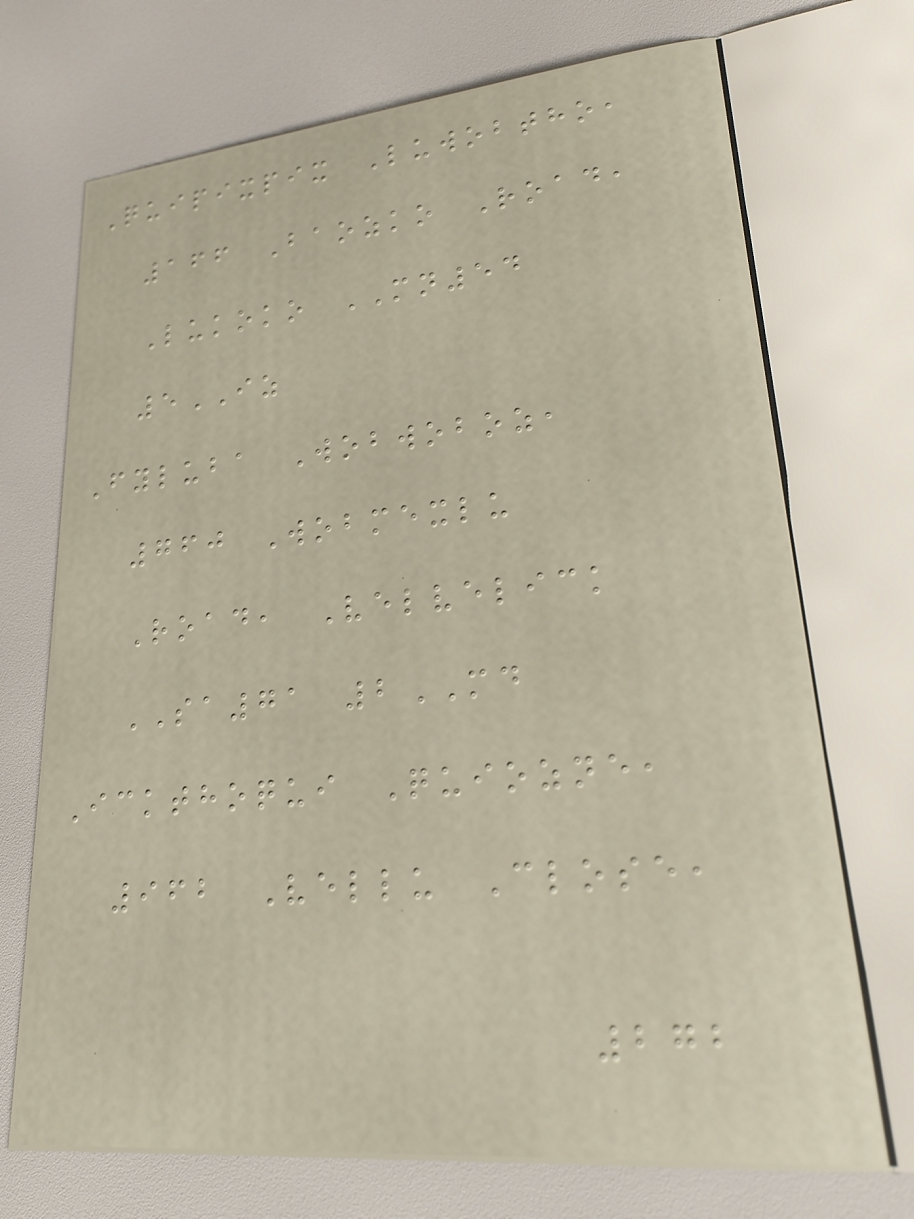Quipixpix Luwobtho,
166 Baozko Road,
Lukoko MN54
5IZ
Fyluba Wobwoboz,
760 Wobmexlu
Road, Velvelick
SA71 2MD
Ickthoqui Quiozne,
962 Vellu Close,
272
